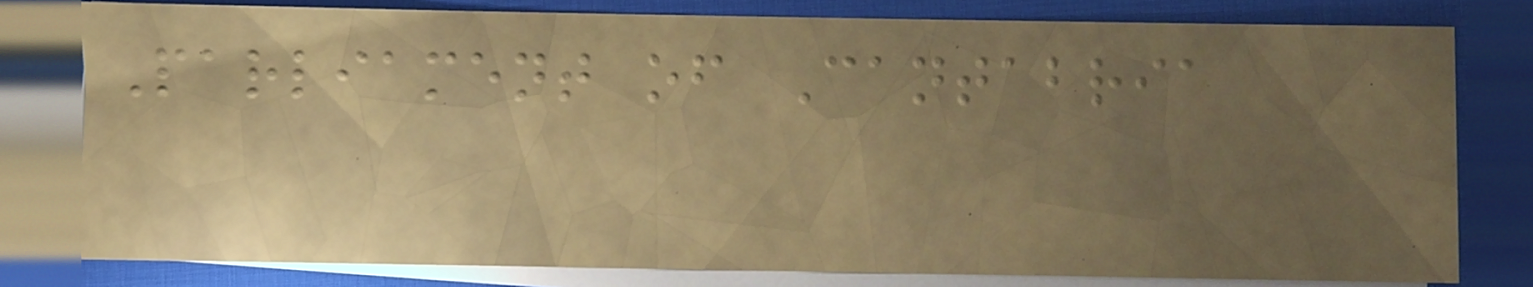Parliament of Cantabria
